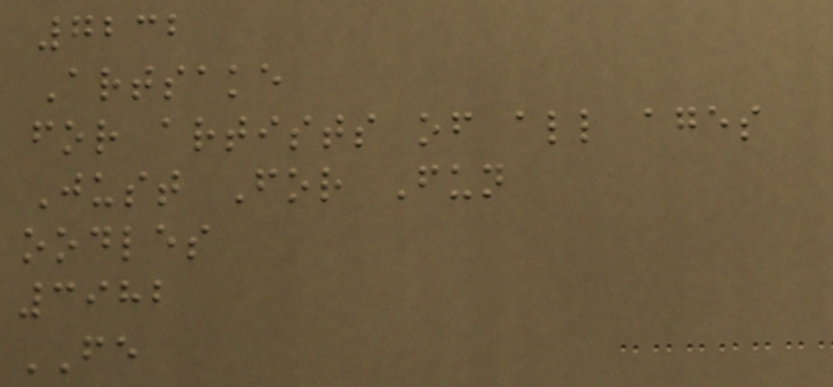7232
Artsake
for artists of all ages
Just For Fun
oodles
3982
FE
